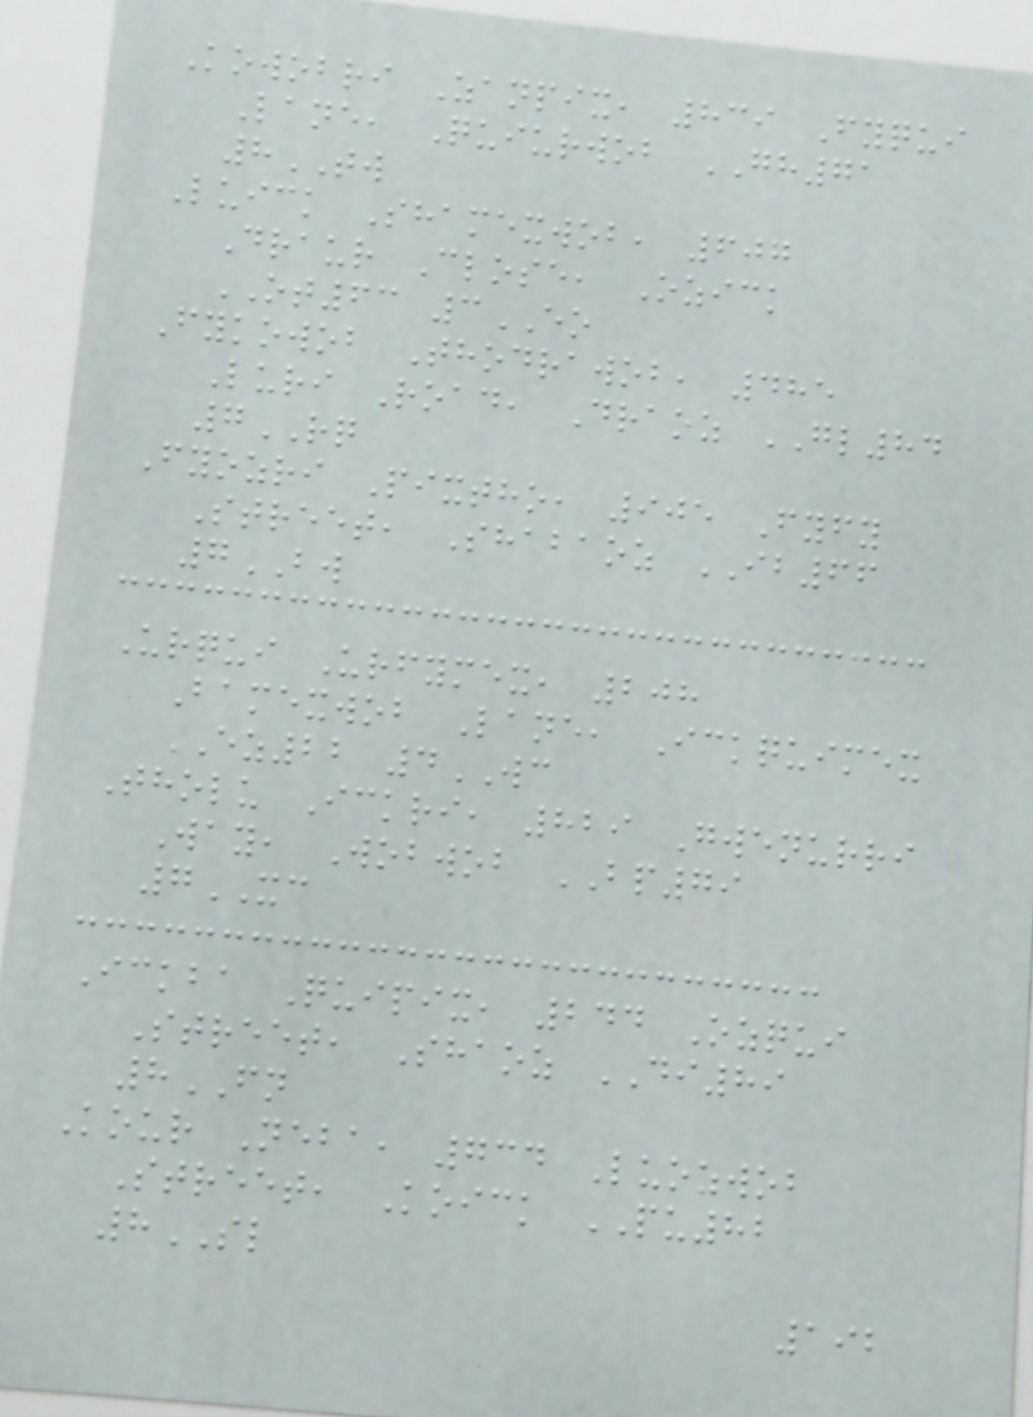Kowobri Zanpix, 839 Fyqui
Lane, Quiurwob GH71
8TW
Luick Shamexwob, 607
Draur Close, Ozick
OT63 3EO
Fykowob Thodrawob, 485
Luri Road, Draoz GL84
7RQ
Fyozri Pixtho, 905 Fyfy
Street, Shabaoz IB66
7BW
Urqui Urfymex, 208
Bamexwob Lane, Ickquimex
EZ22 4WC
Tholu Ickri, 829 Gwenurri
Way, Wobwob BP79
7XC
Ickba Quipix, 244 Ozqui
Street, Shaoz DI89
8FN
Kour Neba, 734 Luozwob
Street, Koick PU82
8SL
192
